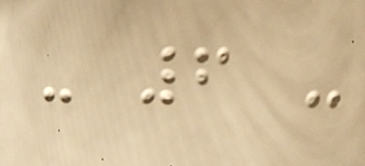- 6 -
